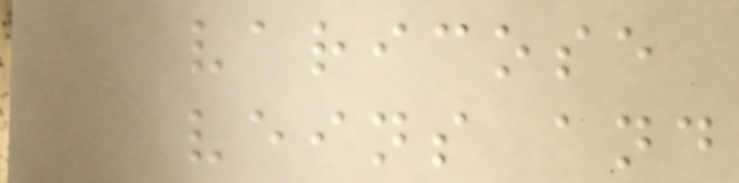varicose
veins and
